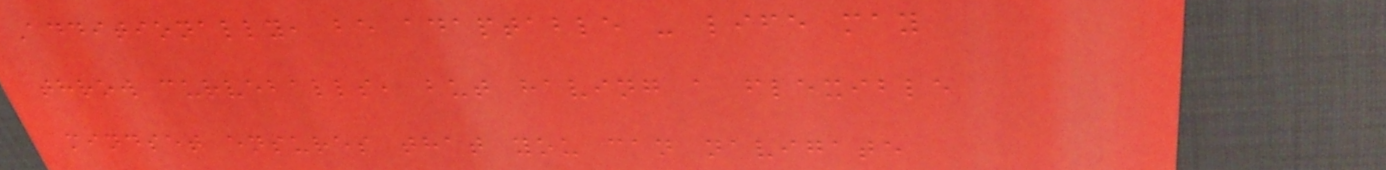Additionally, be adaptable - life may
throw curveballs, but having a flexible
mindset ensures that you can navigate
